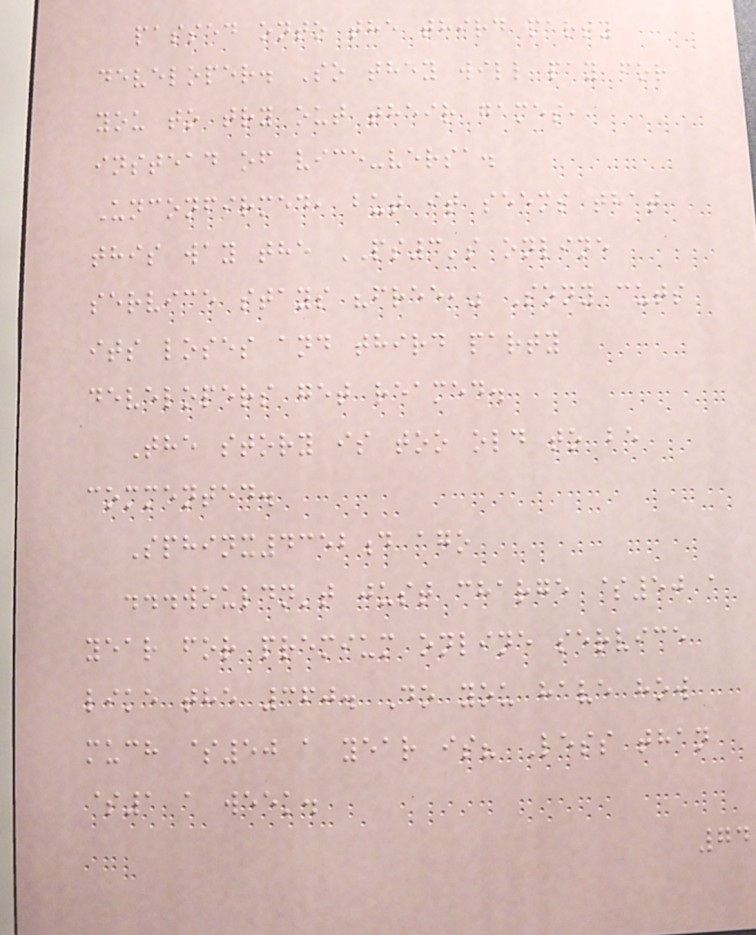passed onto the third party
developer. So they will pay for
you to try out their games,
instead of vice-versa.
Unconfirmed, but it seems that
this way the PS3's online
service stays "free," Sony cuts
its loses and third party
developers get reamed.
The story is too old to be
commented.
Sphinx4352d ago
...wouldn't just charge $50 a
year for premium online service
like the 360. Do you have how
much $50 a year is? Less than
$1 a week.
74
